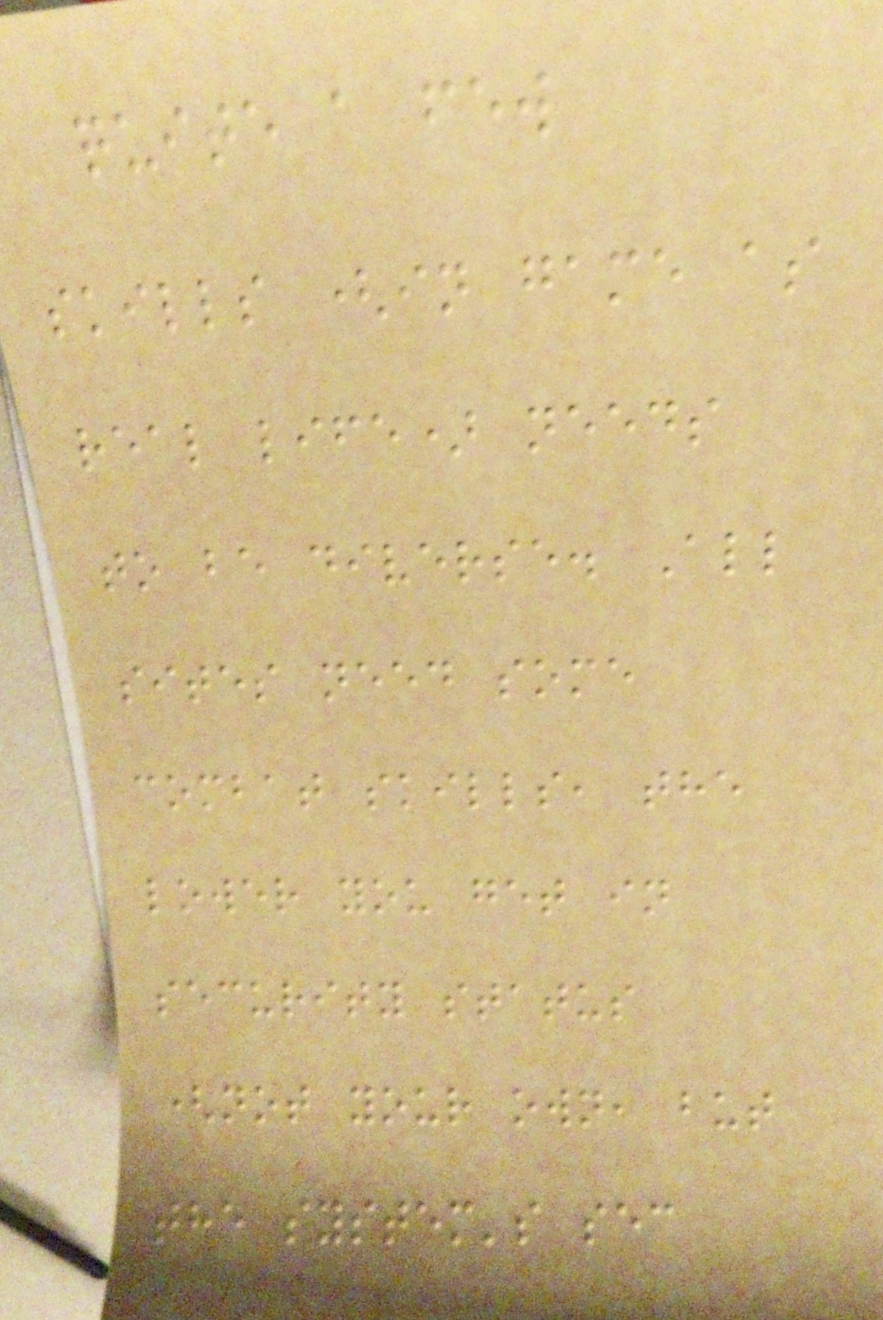quite a few
skills (in game as
real life) needs
to be diverse. All
sites need some
combat skills, the
lower you get in
security status
(not your own, but
the system's sec
